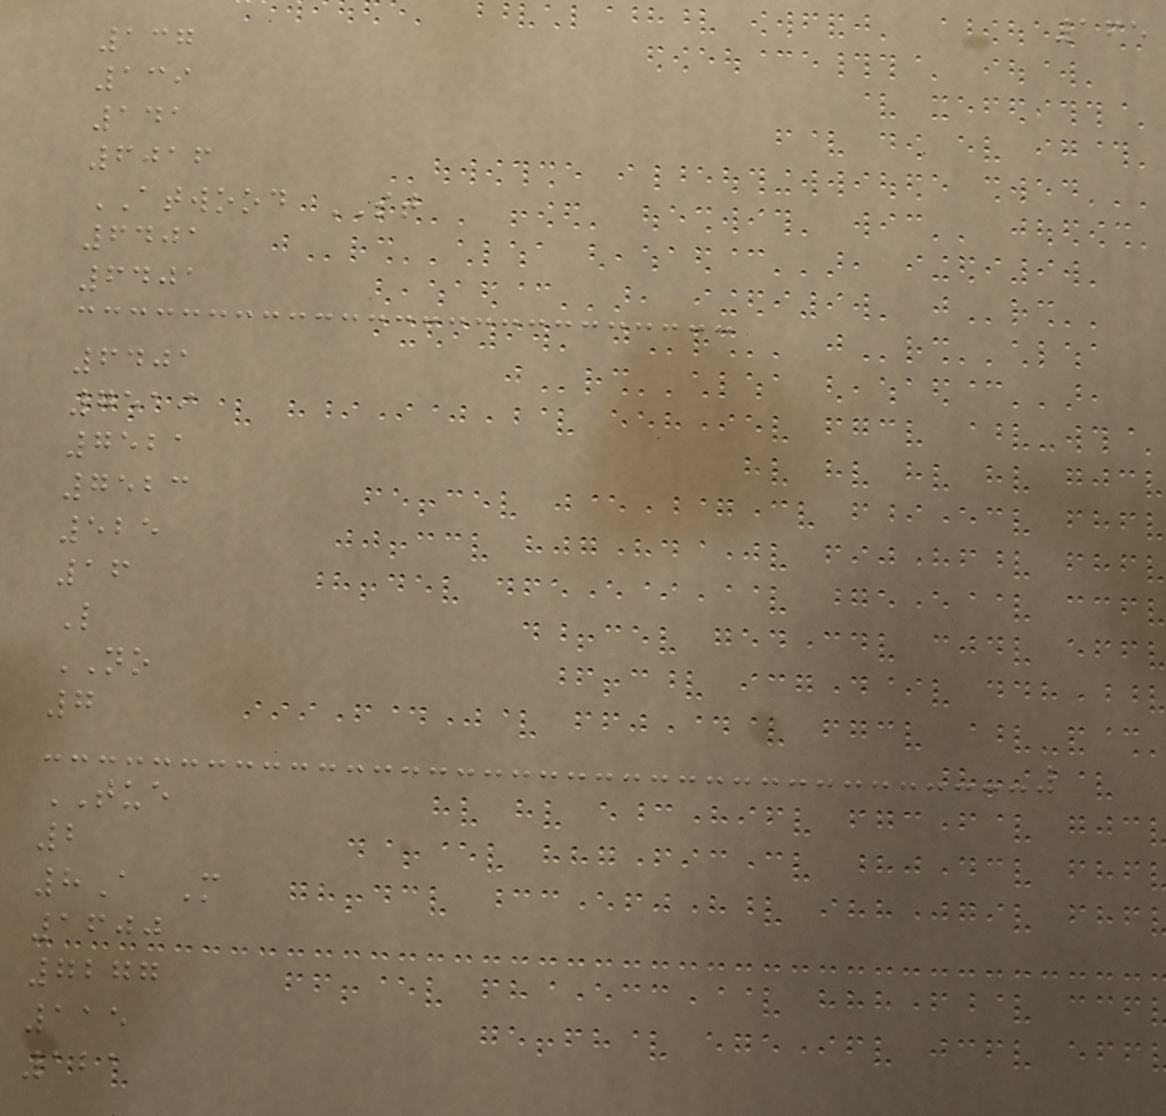165
137
139
141
6016
ATWOOD ST
6401
6401
6401
7519
7521
7523
525
16
L
NO
7
TUE
2
8A M
1600
7277
115
121
